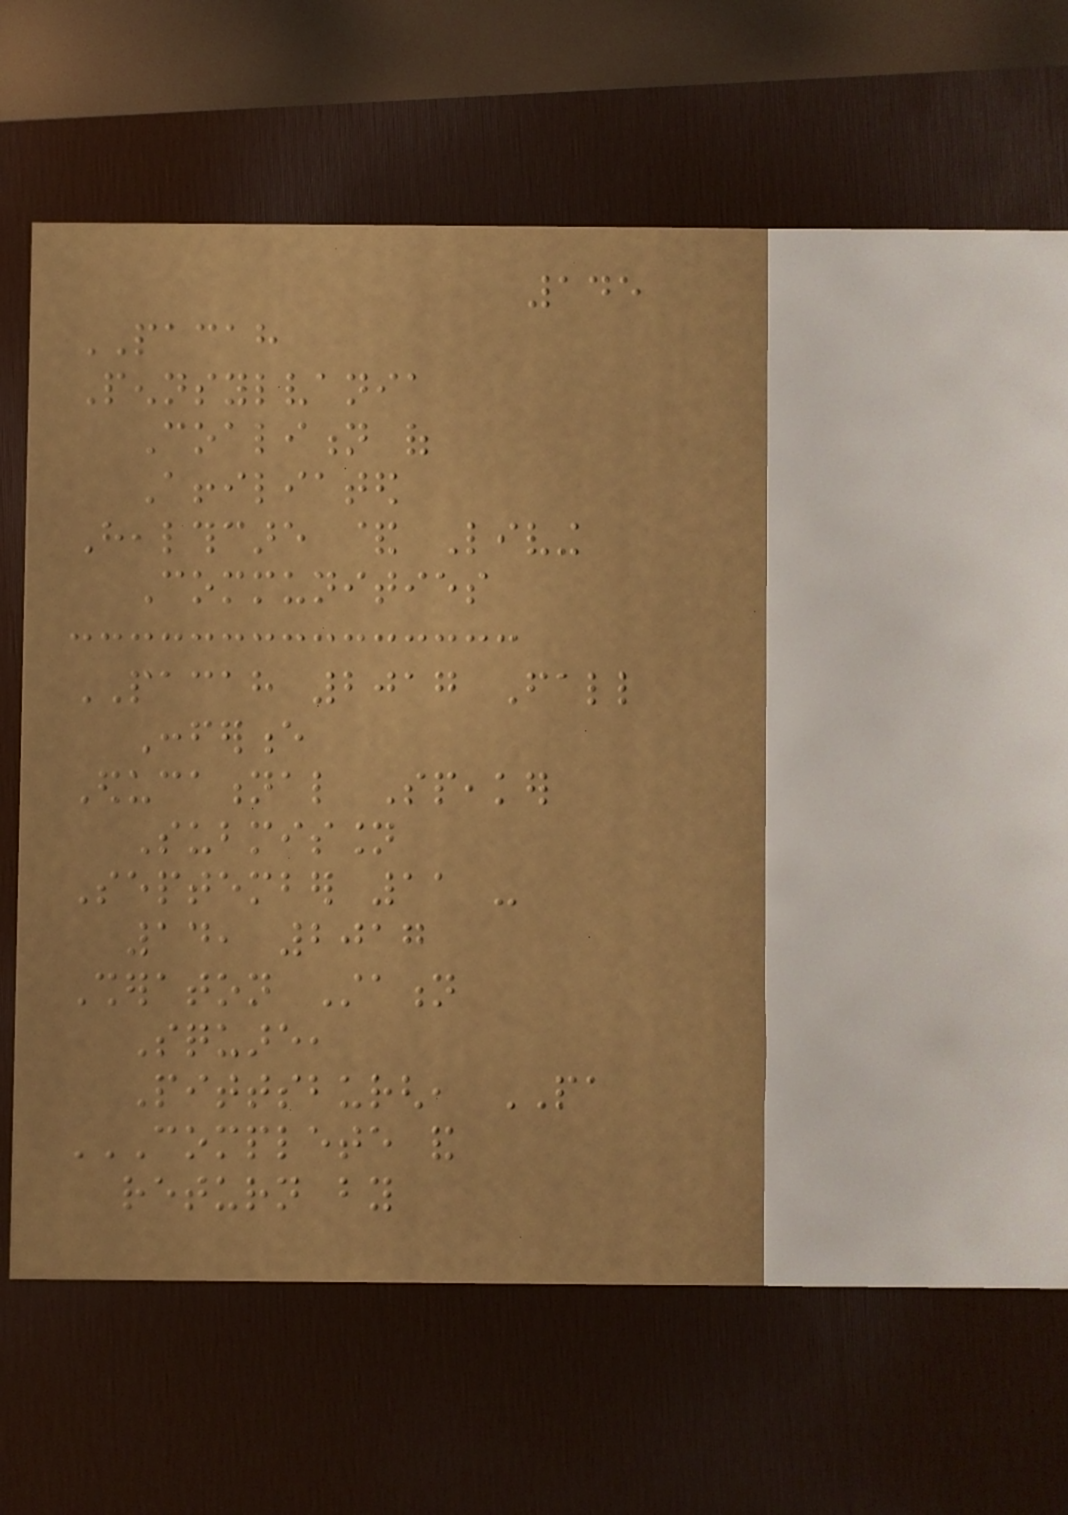145
PACAH
Pennsylvania
Coalition of
Affiliated
Healthcare & Living
Communities
PACAH 2017 Fall
Conference
Educational Speaker
Submission
September 11 -
14, 2017
Sheraton Station
Square,
Pittsburgh, PA
COMPLETE AND
RETURN BY
